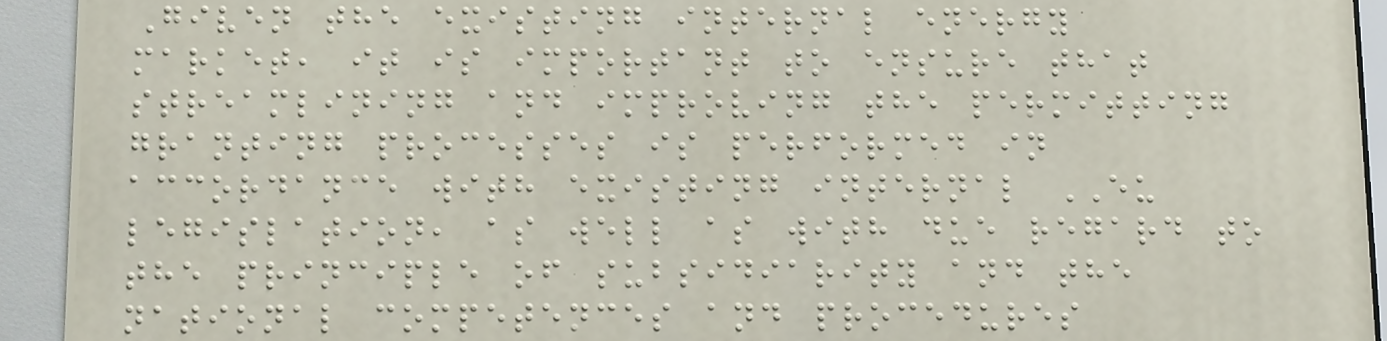Given the existing internal energy
market, it is important to ensure that
streamlining and improving the permitting
granting processes is performed in
accordance with existing internal EU
legislation, as well as with due regard to
the principle of subsidiarity and the
national competences and procedures
